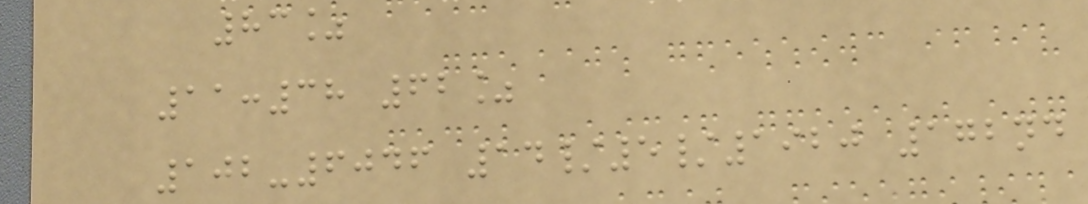83%
11:38 62%
102-6046 14/5/1920 172nd
